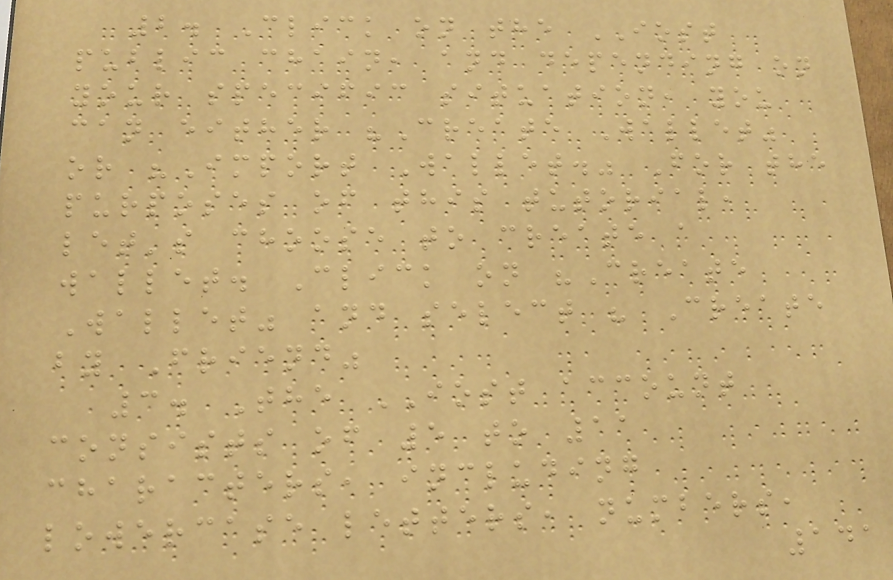2. Click on the IOST
public chain, and depending on
your specific situation, you
can either "Create Wallet"
or "Import Wallet." For the
purposes of this tutorial,
let's choose to create a
wallet. Click on "Create
Wallet" and select " Create
by Friend"
3. The IOST account
consists of 5 to 11
characters, including
lowercase letters, numbers,
141
